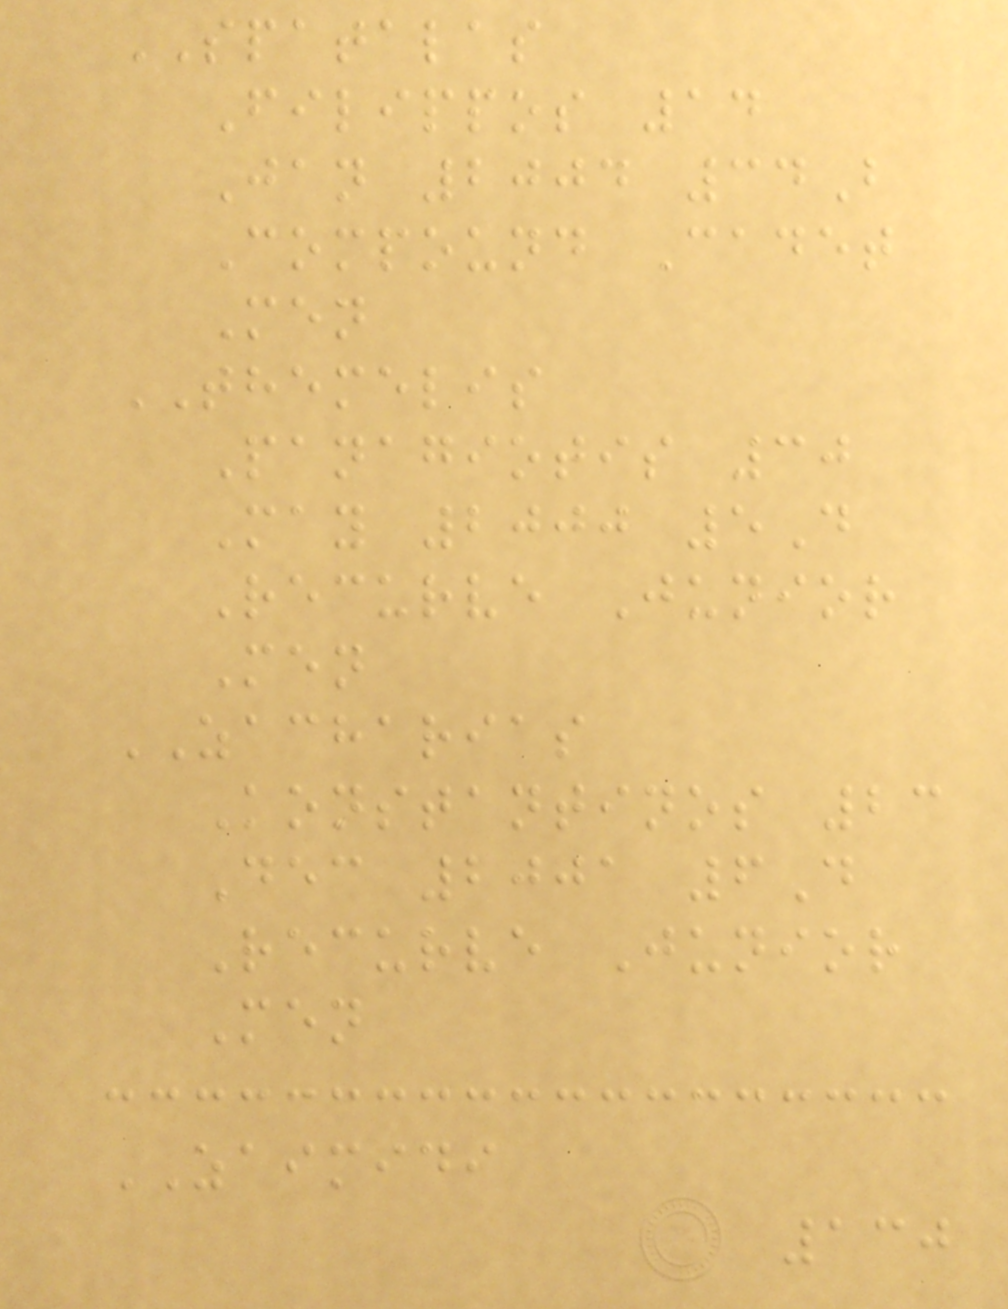SPATALAS
Filippos 14
Jan 2004 34B
Compound Cadet
Men
THEMELIS
Panagiotis 30
May 2000 5D
Recurve Junior
Men
ZACHARIAS
Konstantinos 23
Dec 2001 6D
Recurve Junior
Men
ZAIMIDI
130
